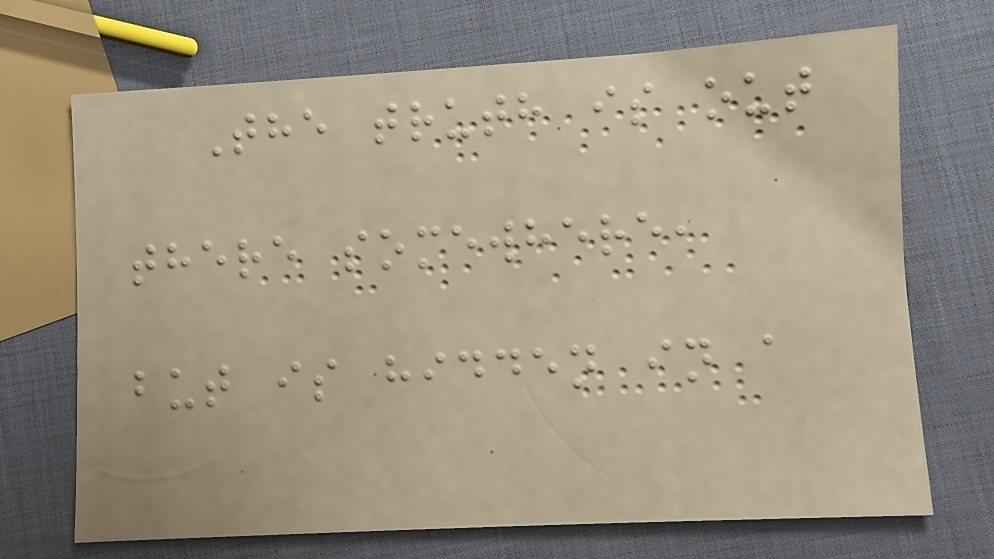The truth is out
there somewhere,
but is hidden in a
